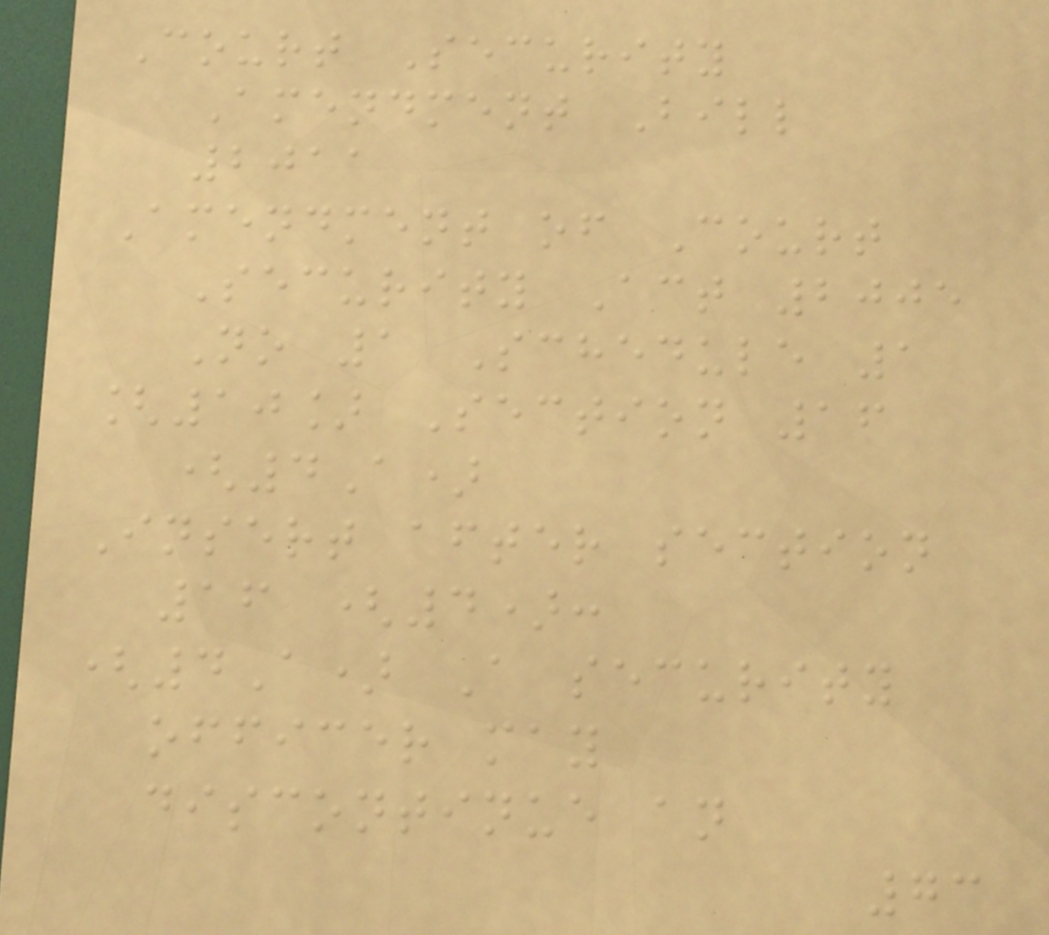Court Security
Amendment Bill
2011
Amendment of Court
Security Act 2005
No 1 Schedule 1
[10] Section 16
(4A)
Insert after section
16 (4):
(4A) A security
officer may
discontinue an
73
